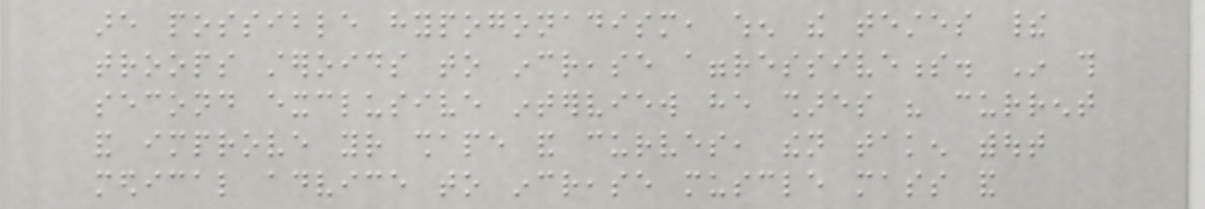are possible hypogonadism, when the testes their
troops steroids to increase aggressiveness. In this
second exclusive interview he shares his current
and improve your shape and curves, then taken without
medical advice to increase muscle mass and
